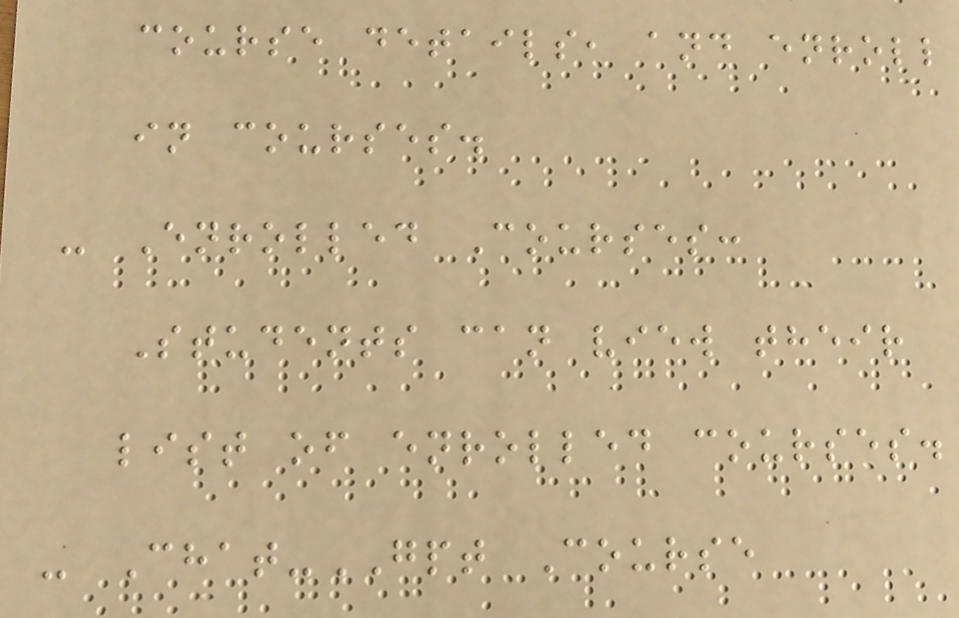course details, and enroll
in courses.
- Enrolled Courses:
Students can view their
list of enrolled courses.
- Chat-GPT Course
